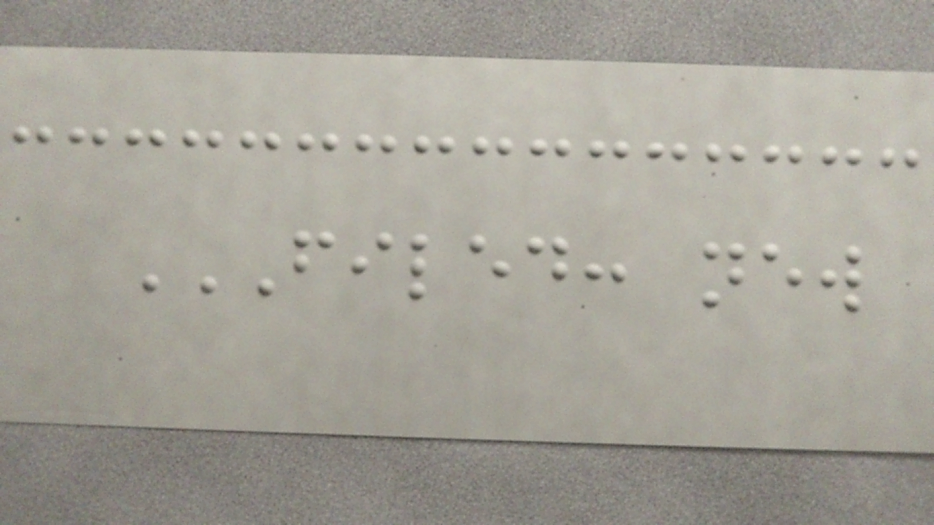FILED: NEW
